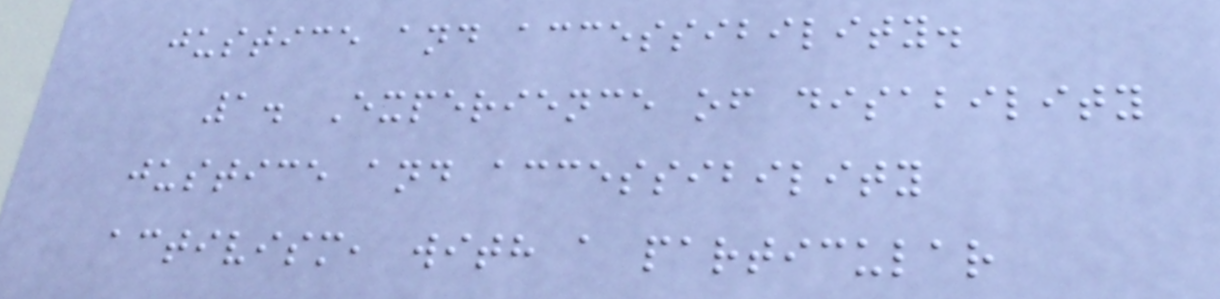justice and accessibility.
1. Experience of disability
justice and accessibility
activism, with a particular
